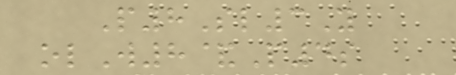P8Sl3Y
olW8&P4s
